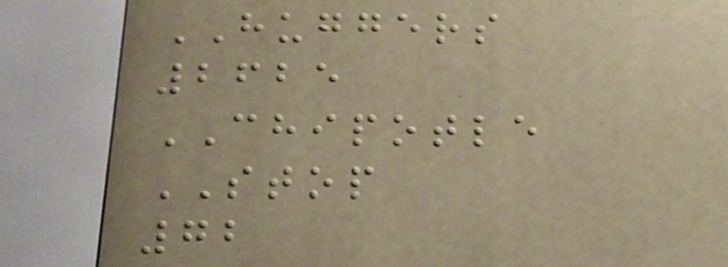HUGGERS
2625
CHIPOTLE
STOP
72
